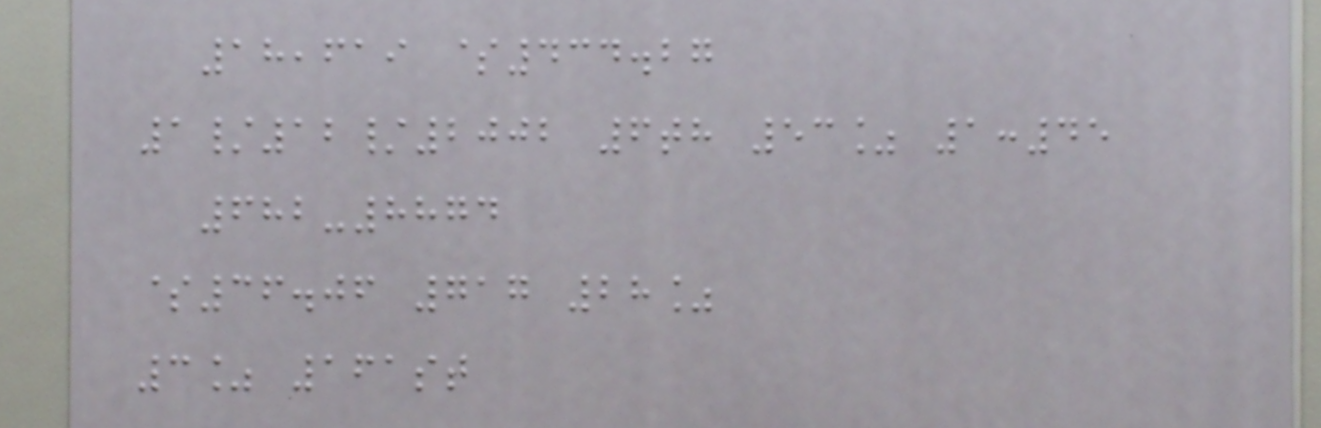18,619 $434.27
1/12/2002 6th 53% 1:45
682-8874
$36.06 717 28%
3% 161st
